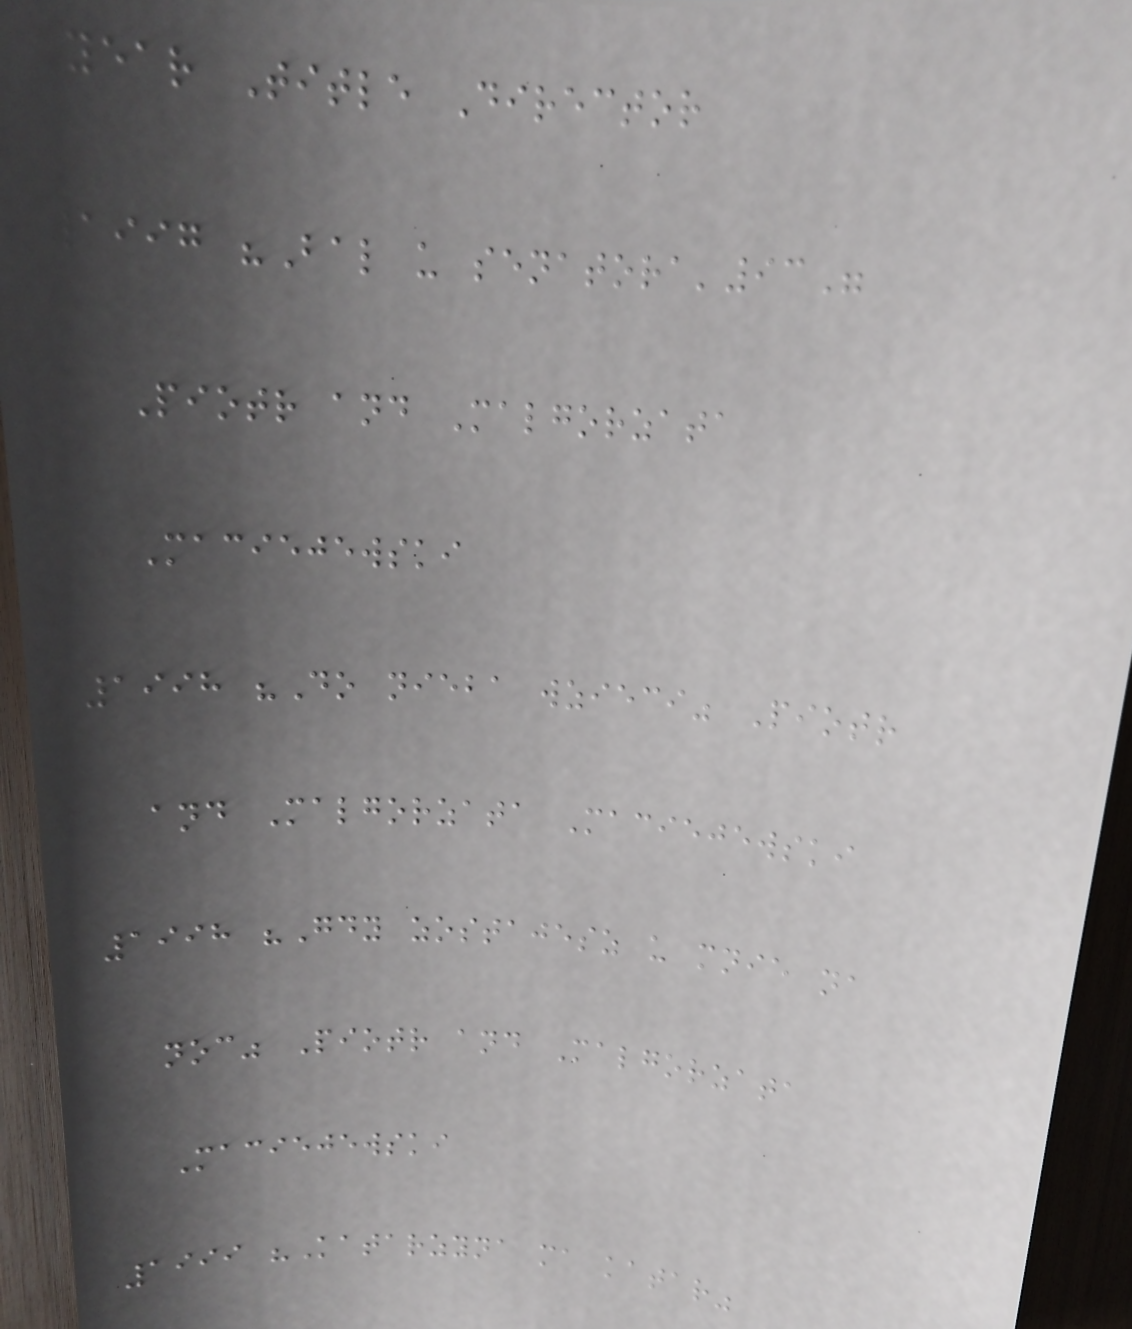Year Title Director
1997 "Bal u senatora'93"
Piotr and Malgorzata
Maciejewski
1998 "Do nieba wzieci" Piotr
and Malgorzata Maciejewski
1998 "Gdy zostajesz u mnie na
noc" Piotr and Malgorzata
Maciejewski
1999 "Katarzyna ma katar"
